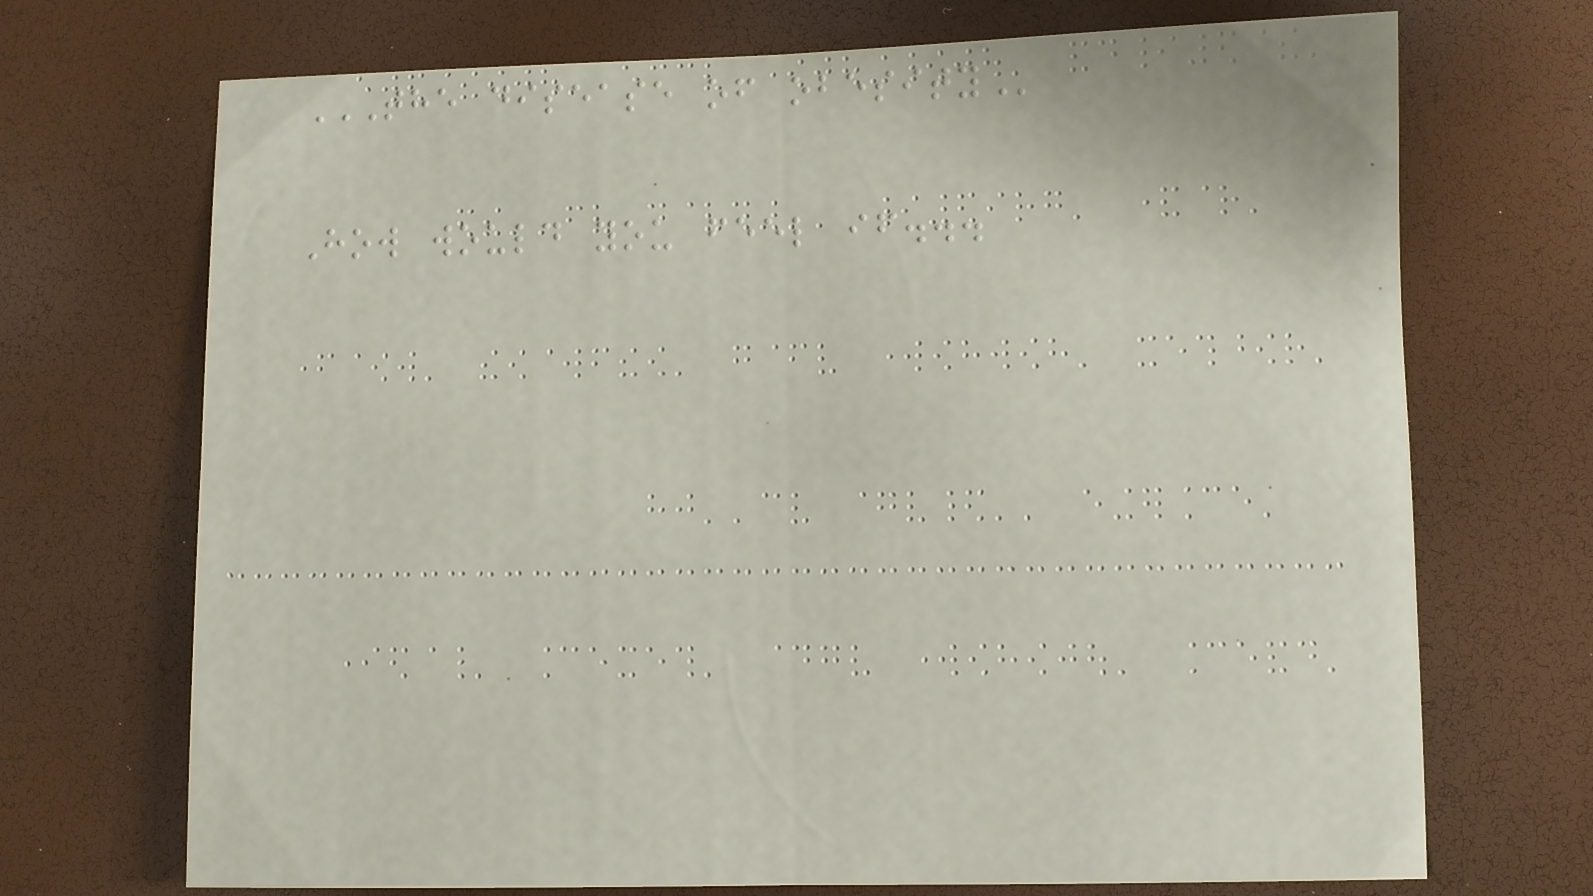THE DISEASE OF OBESITY
How would you feel if...
